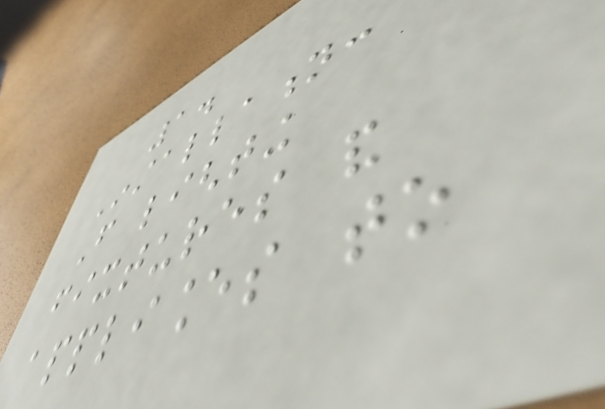1.
Installation:
From lighting
fixtures and
appliances to
